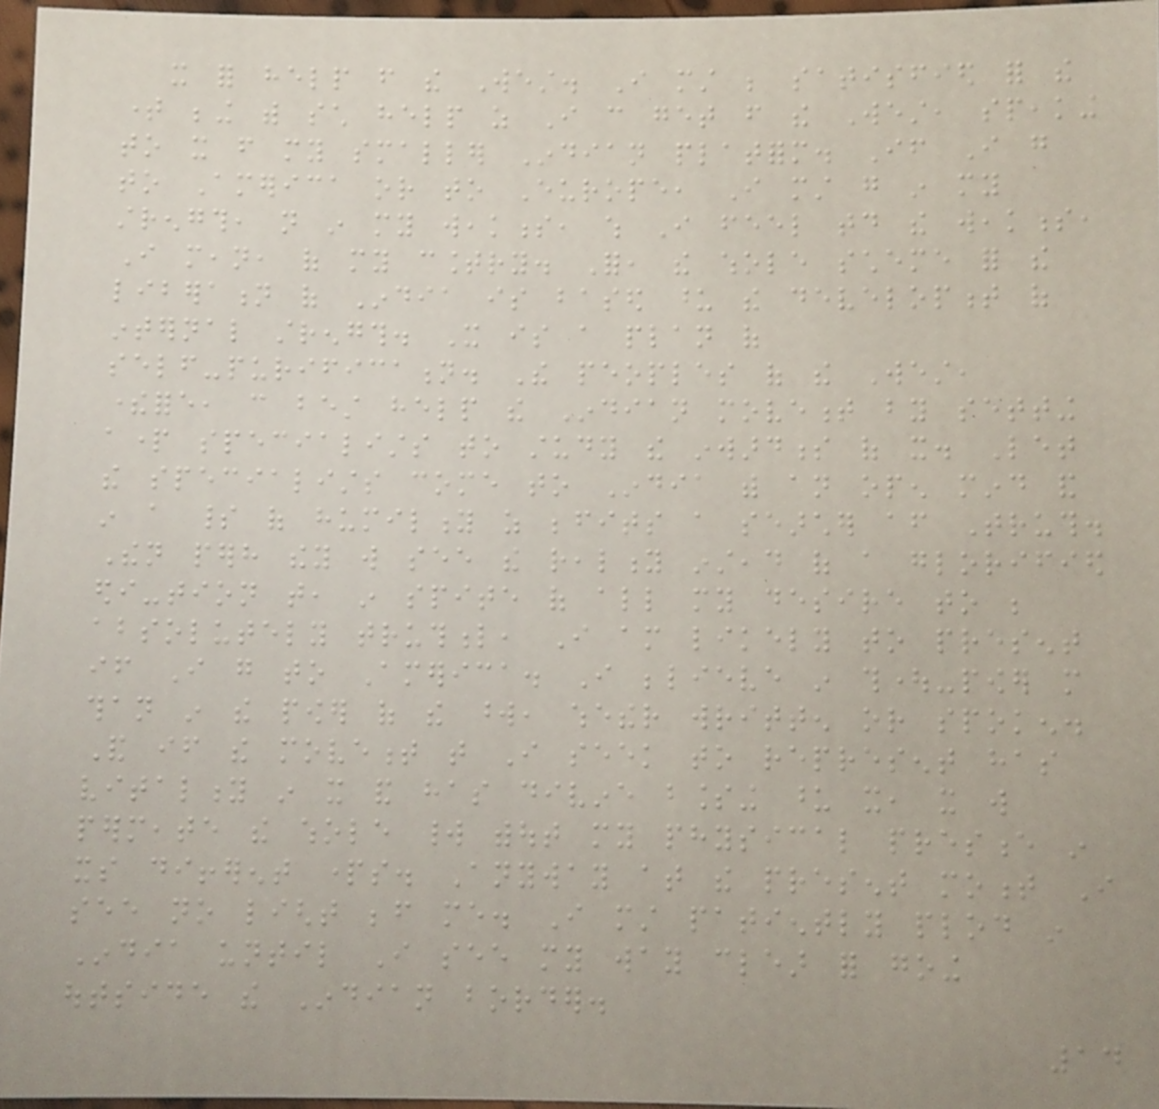it for help from the West. I must be satisfied for the
time being with such help as I can get from the West, speaking
to it from my smaller Indian platform. If I go
to America or to Europe, I must go in my
strength, not in my weakness, which I feel today the weakness,
I mean, of my country. For, the whole scheme for the
liberation of India is based upon the development of
internal strength. It is a plan of
self-purification. The peoples of the West,
therefore, can best help the Indian movement by setting
apart specialists to study the inwardness of it. Let
the specialists come to India with an open mind and
in a spirit of humility as befits a searcher after Truth.
Then perhaps they will see the reality instead of a glorified
edi-tion that, in spite of all my desire to be
absolutely truthful, I am likely to present
if I go to America. I believe in thought-power more
than in the power of the word, whether written or spoken.
And if the movement that I seek to represent has
vitality in it and has divine blessing upon it, it will
permeate the whole world without my physical presence in
its different parts. Anyway at the present moment I
see no light before me. I must patiently plod in
India until I see my way clear for going
outside the Indian border.
14
